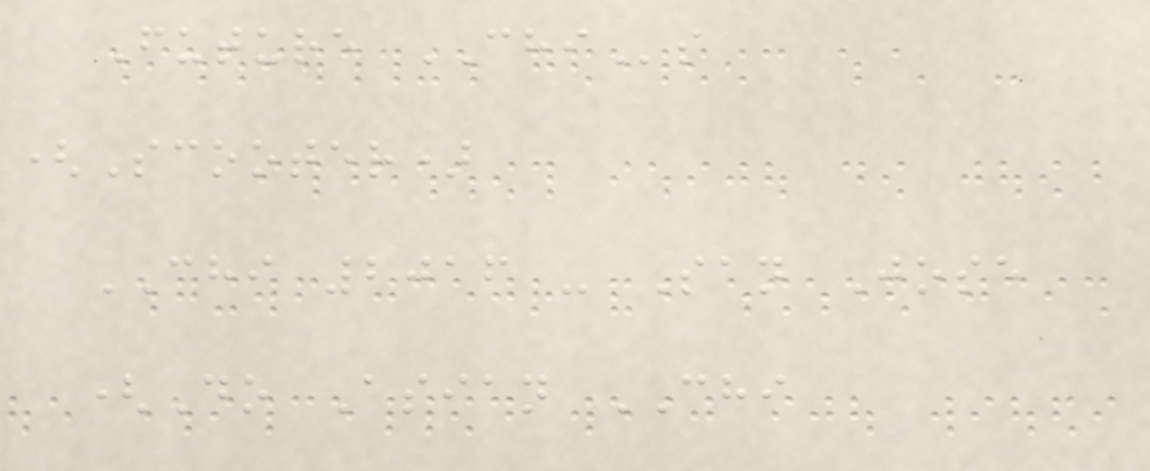Future CHIs
(Scooter)
CHI 2016 - San Jose
(Do Asian CHI
